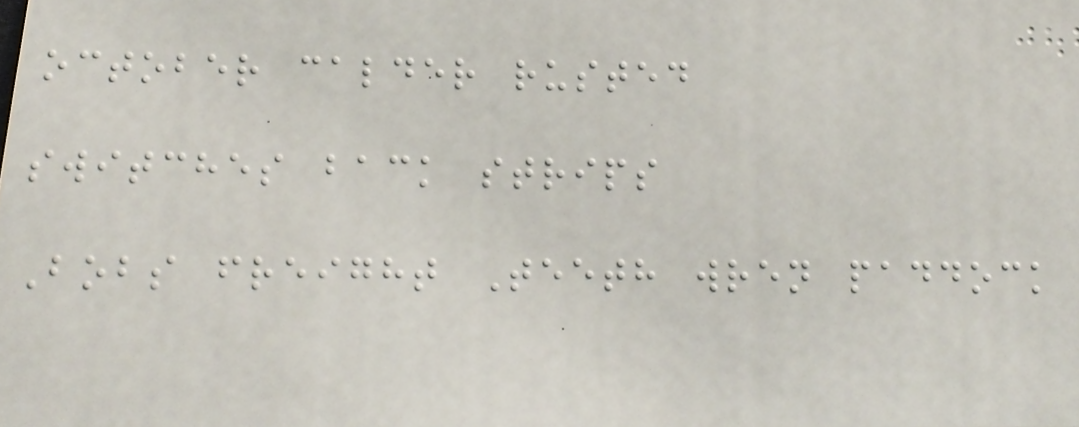october calder rusted
switches back strips
Bobs freight Teeth wren paddock
